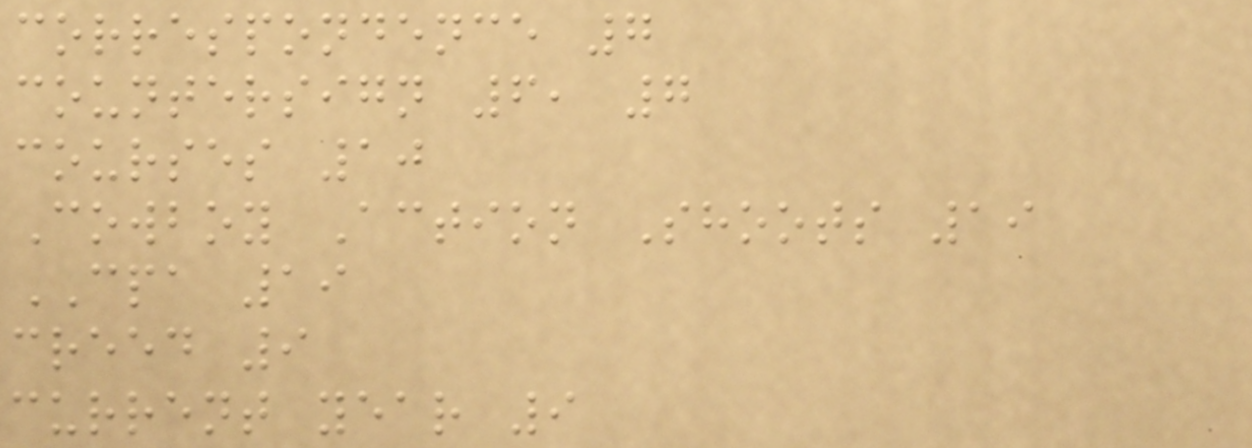correspondence 7
countersign 6, 7
courses 10
Cowboy Action Shoots 19
CPA 19
creed 9
current year 9
